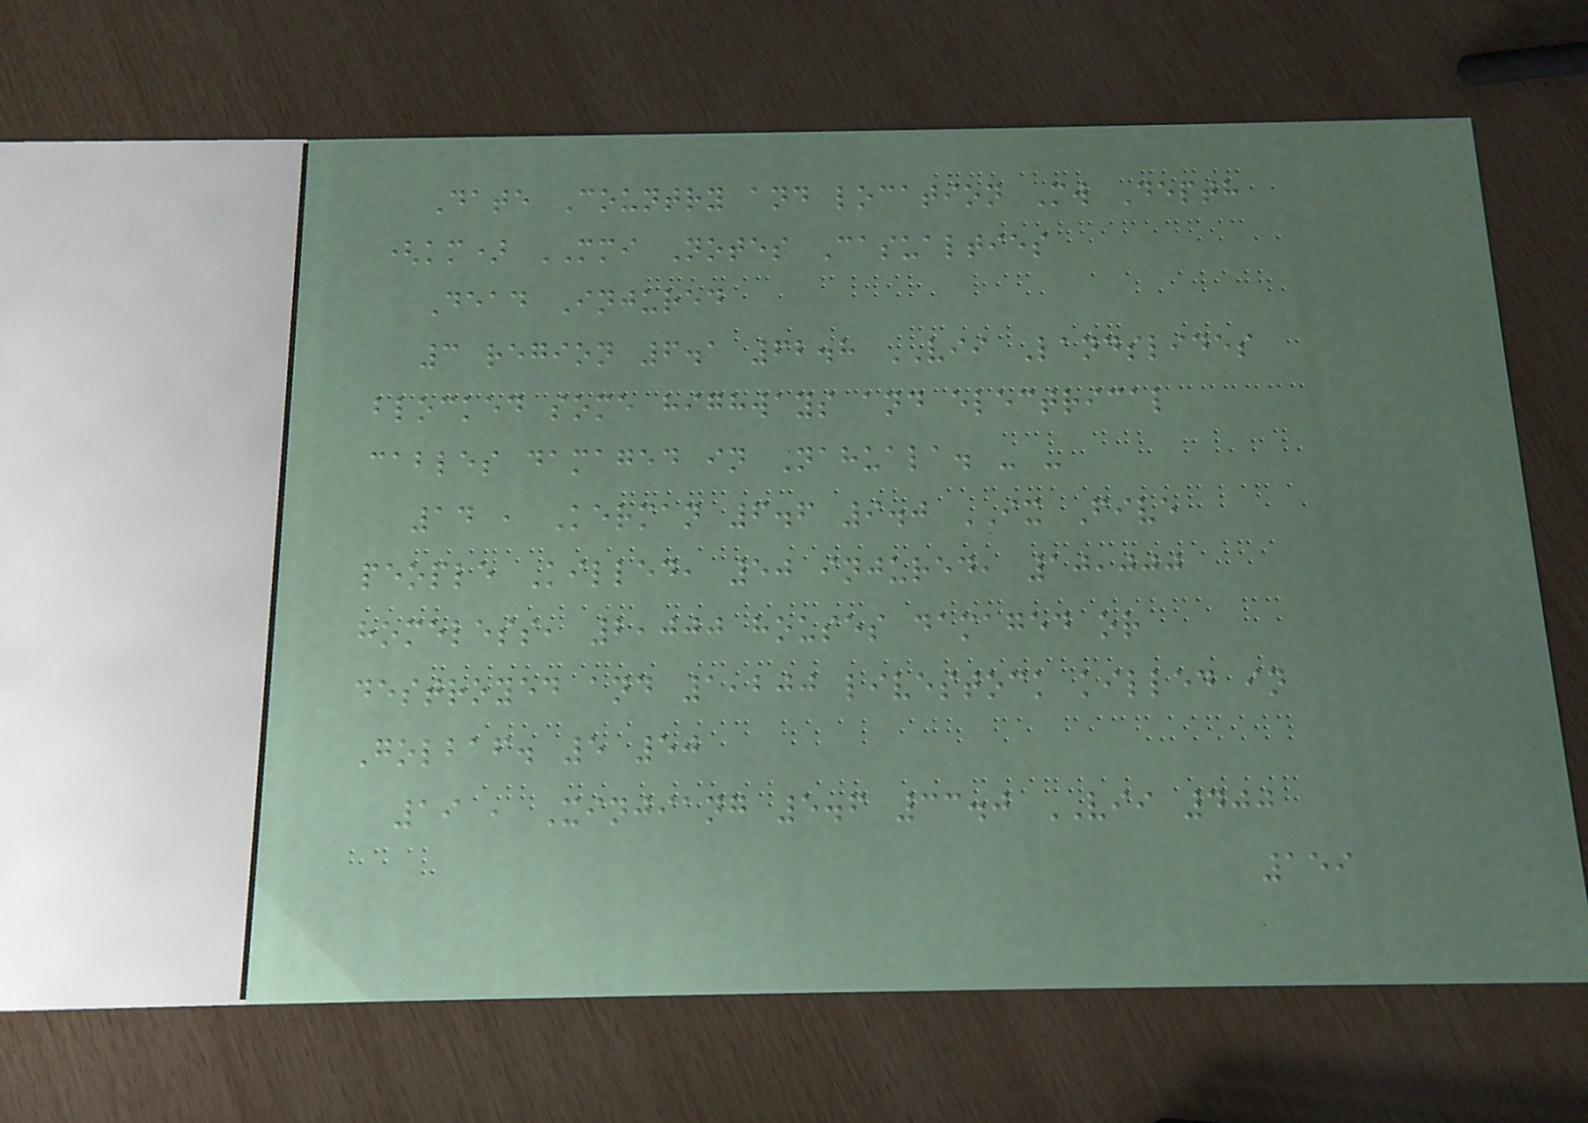Date Country and location Mw Depth
(km) MMI Notes Casualties
Dead Injured
3 region 6.1 62.8 VII Landslides
blocked some highways and electrical
cables damaged in Nahuala. - -
14 , Kerman 6.6 9.0 IX Five
people Killed, 50 injured, 10,000
homeless, 2,000 houses damaged or
destroyed and 1,200 livestock killed in
Golbaf. 5 50
19 , Xinjiang 5.6 33.0 VII 400
159
